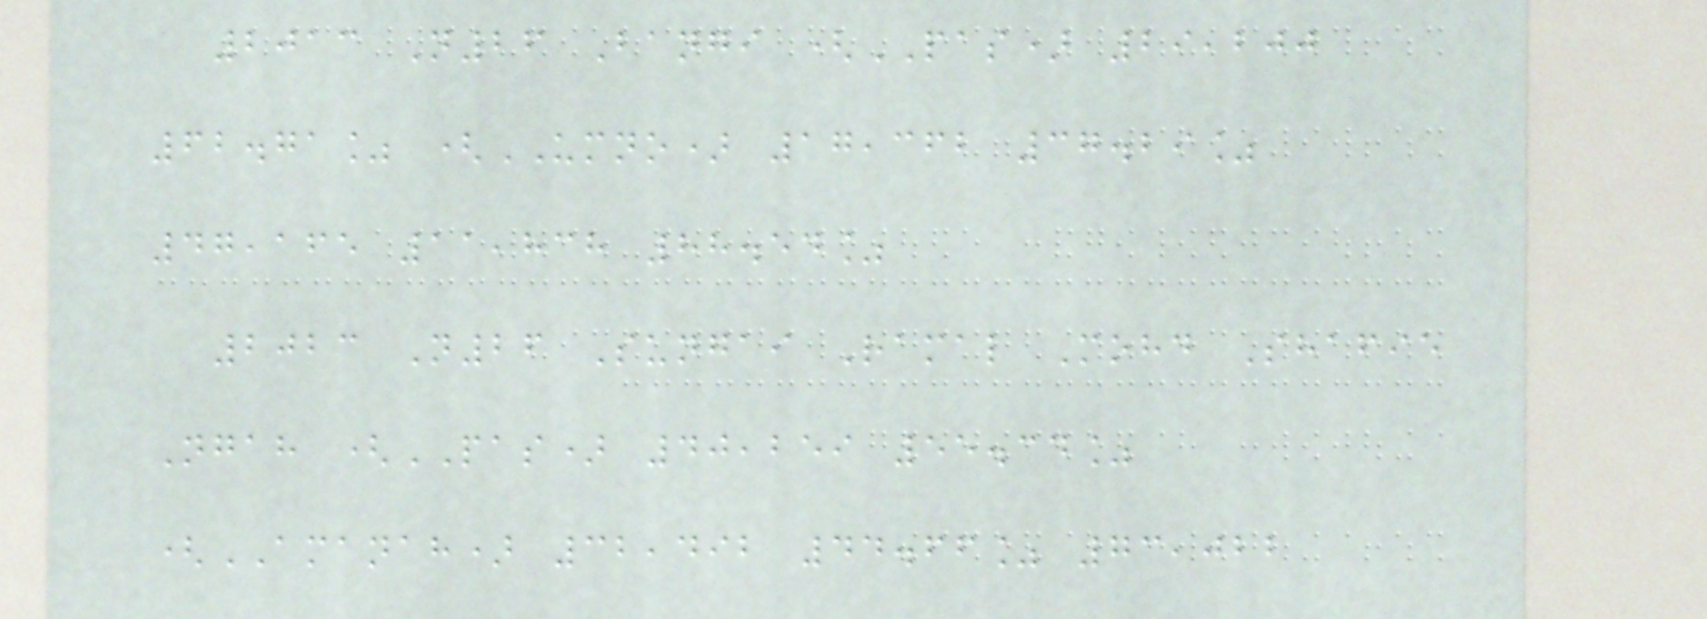2013 N26 Bangi (PAS) 29,200
62.71% (UMNO) 17,362 37.29%
47,165 11,838 88.54%
2023 N26 Sungai Ramal Mohd Shafie
Ngah (PAS) 40,259 55.34%
(AMANAH) 32,492 44.66% 73,022
